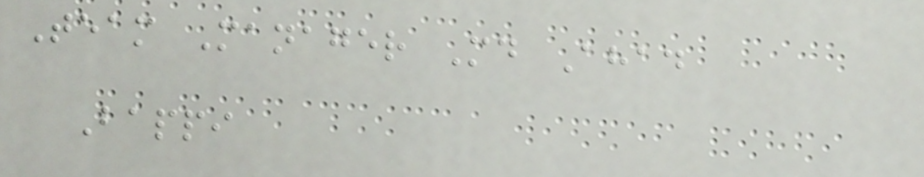Team Manager Md Ahad
Bappi
